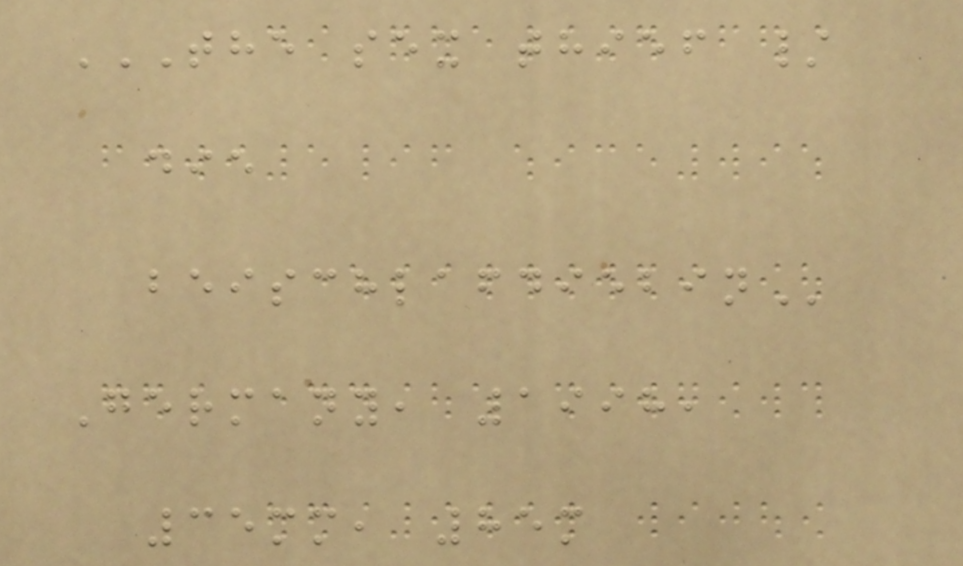THE SEX THIEF /
DIE
BEISCHLAFDIEBIN
Germany, 1998,
35mm, 85m
